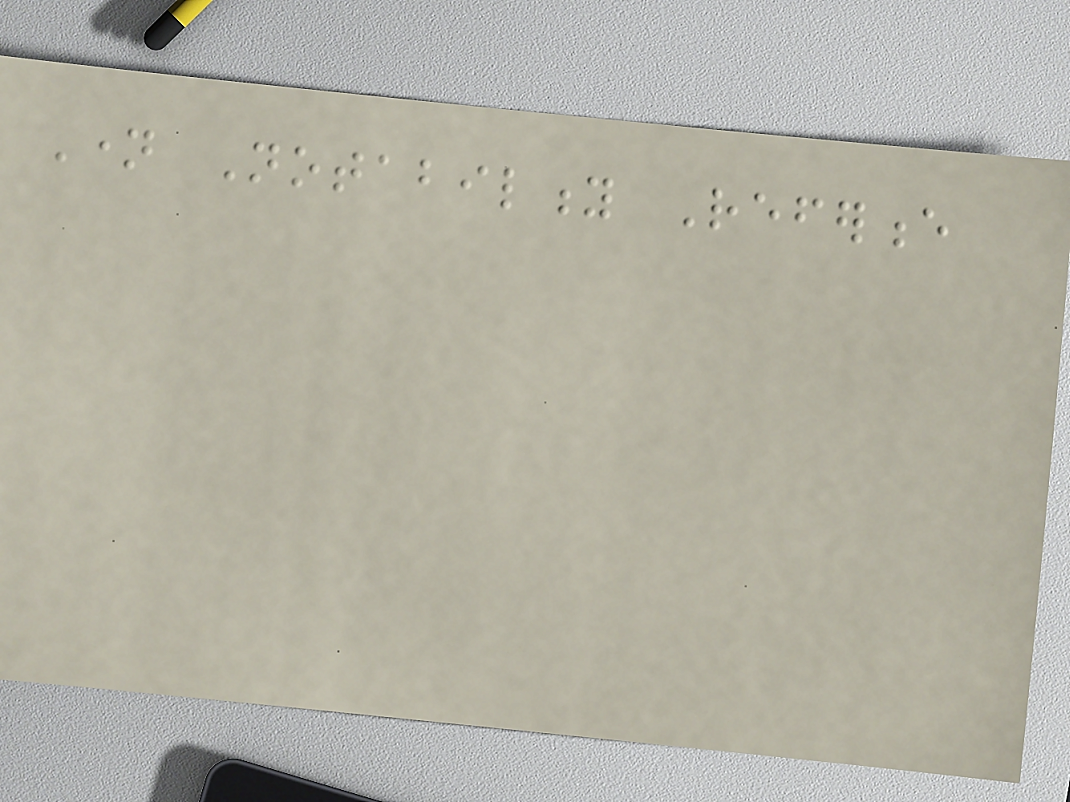Name Notability Reference
